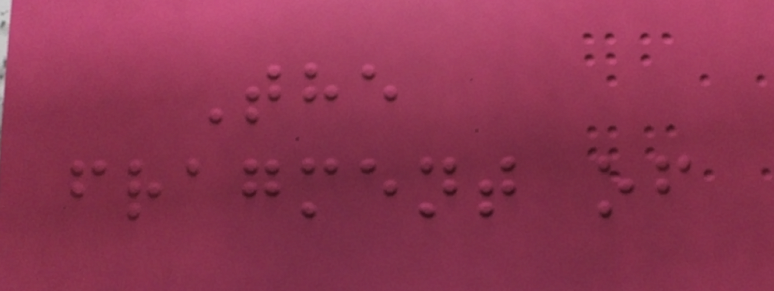The
fragment of
